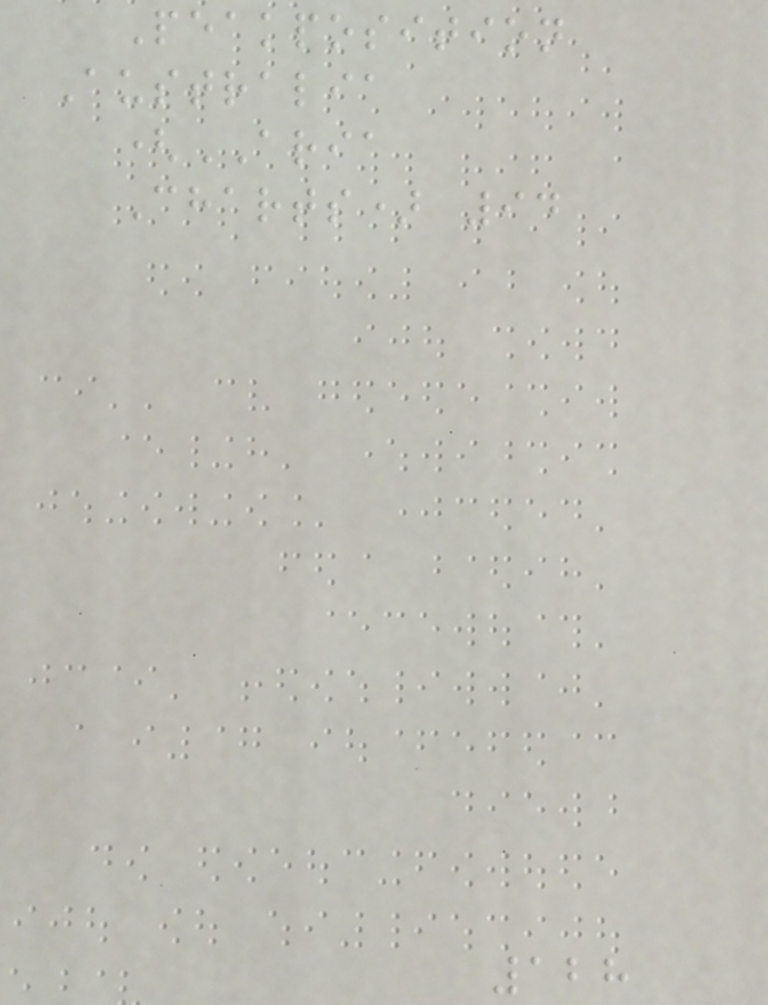Peakposition
Australia
(ARIA
Charts) 94
128
